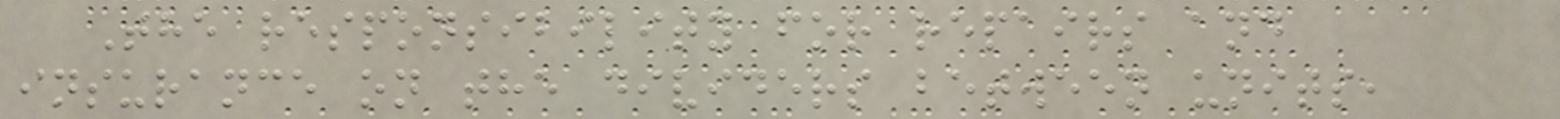The responsibility for repairs and
insurance on the dividers between units,
